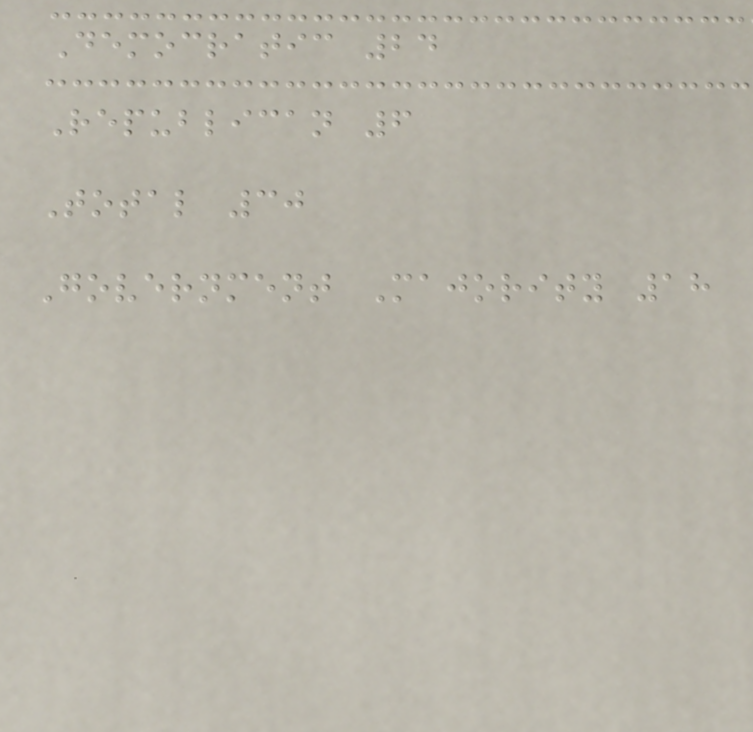Democratic 24
Republican 6
Total 30
Government Majority 18
